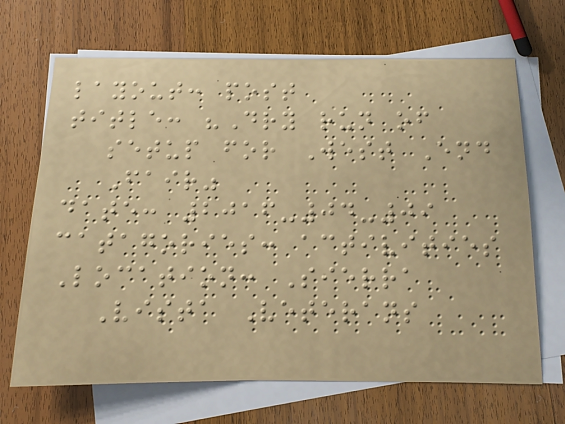layout: post
title: "Dry run of
setup for West End
Fair"
date: 2016-04-09
catagories: activities
Location: Sierra
Vista Veterans
